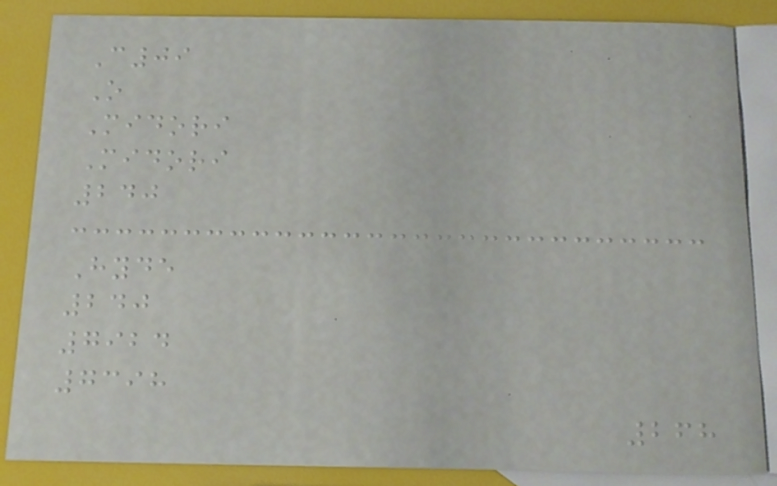C09
O
Midori
Midori
240
Hyde
240
7924
7398
268
